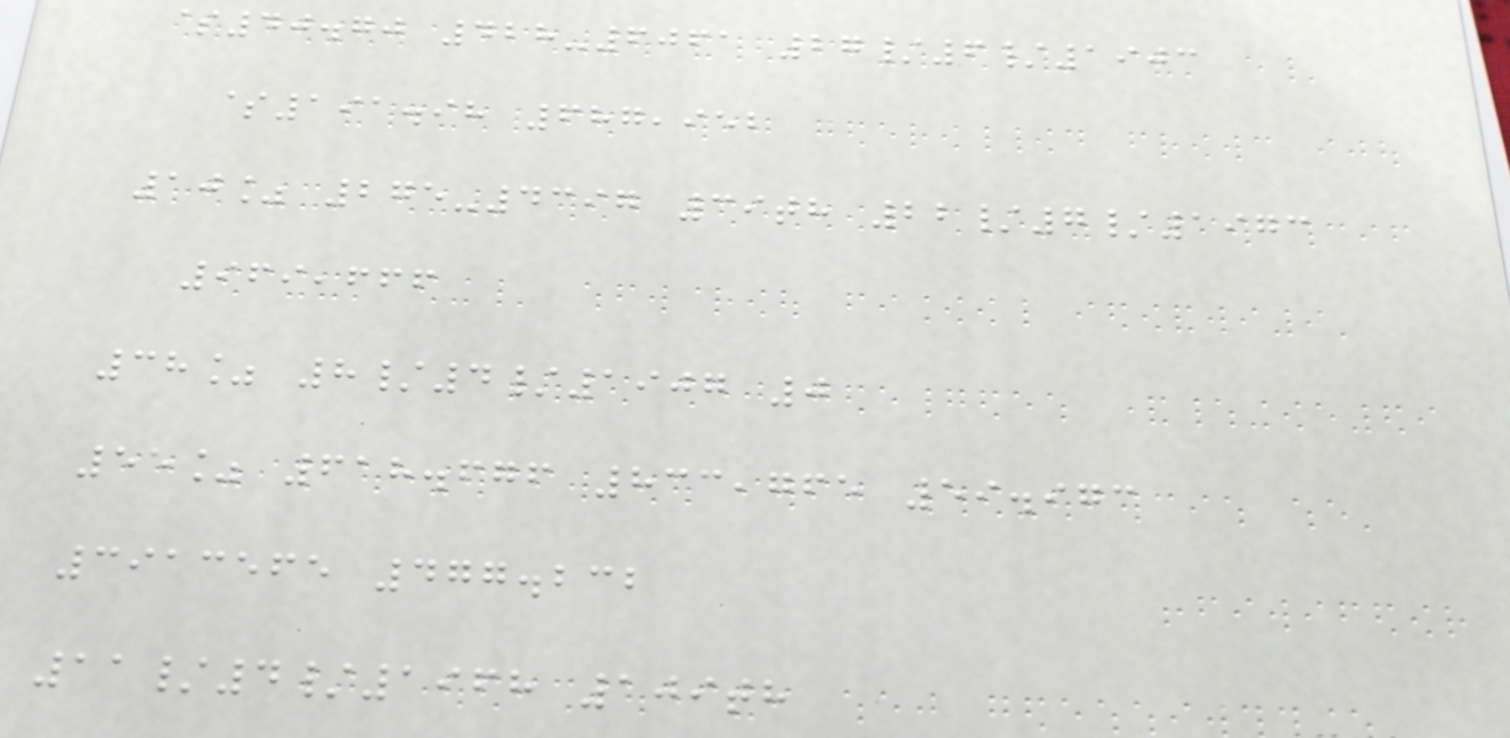$40.70 428-6061 27/6/1903
$191.98 687,952
10% 275-4397 39th 22/7/1973
969,666
38% 8/4/1907 0
55% 618.676 833,765 59.973
3913565 477.232
11/4/1968 109th
